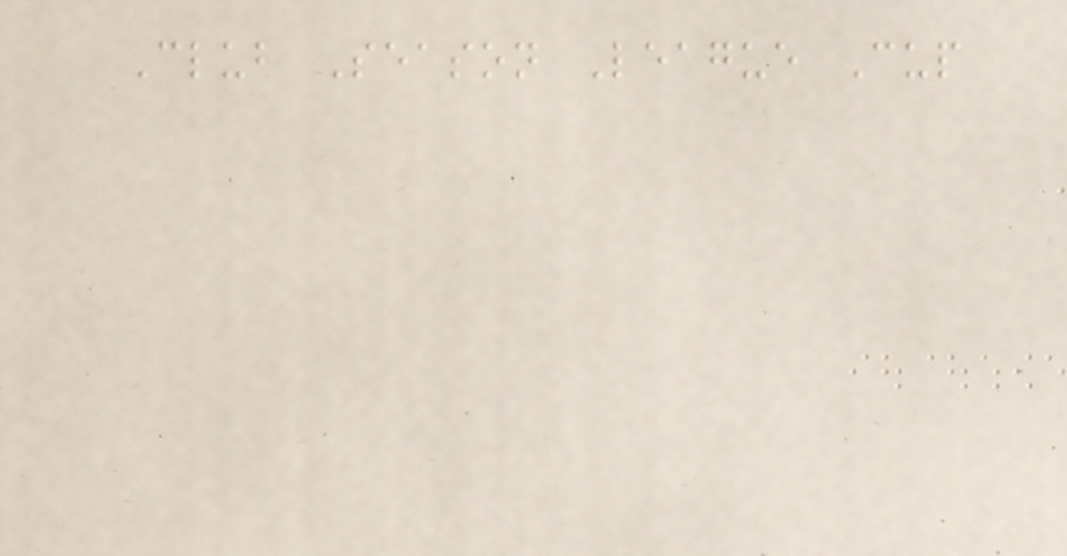Club Season League Cup
